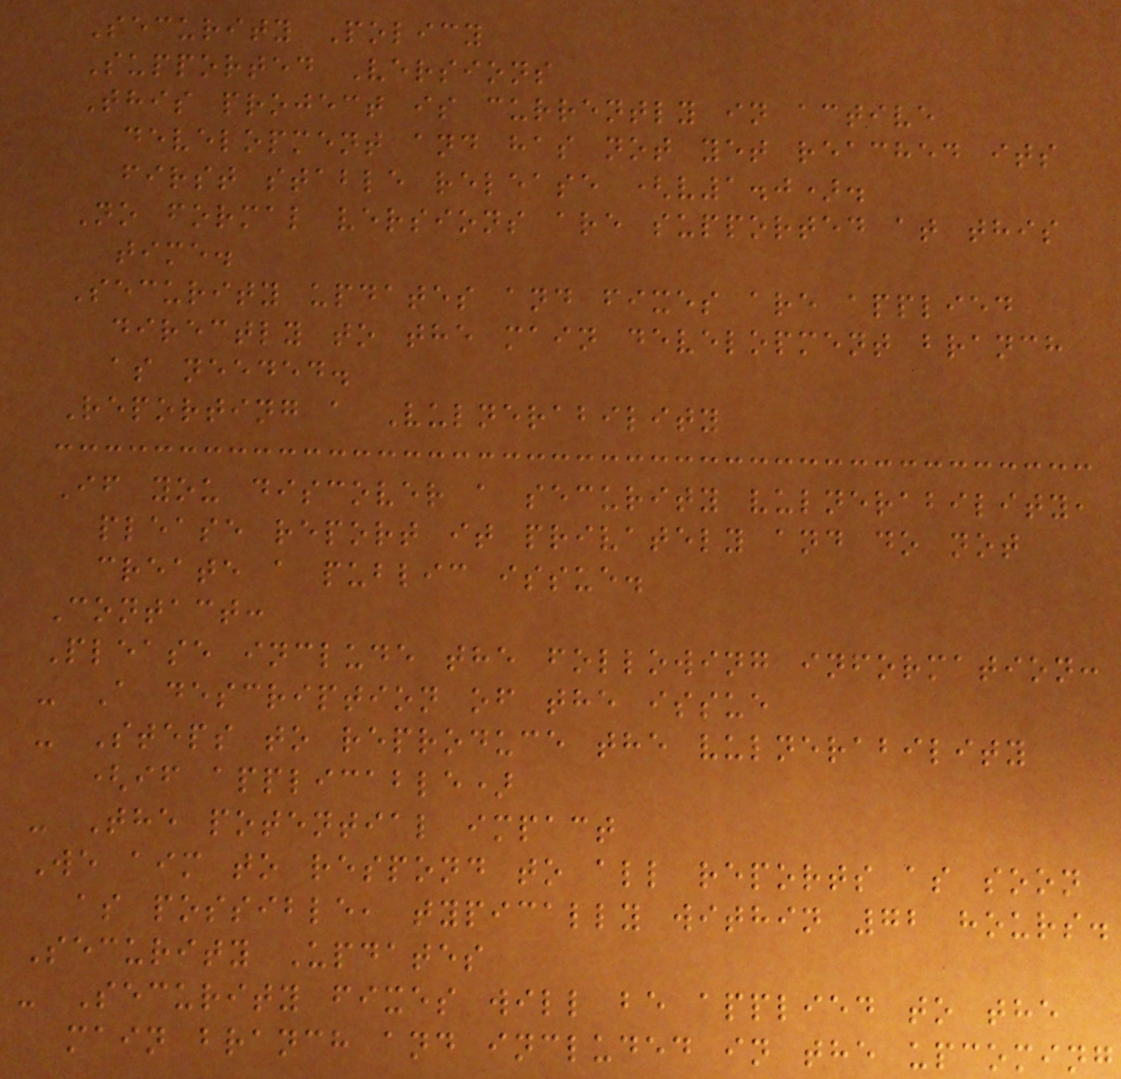Security Policy
Supported Versions
This project is currently in active
development and has not yet reached its
first stable release (v1.0).
No formal versions are supported at this
time.
Security updates and fixes are applied
directly to the main development branch
as needed.
Reporting a Vulnerability
If you discover a security vulnerability,
please report it privately and do not
create a public issue.
Contact:
Please include the following information:
- A description of the issue
- Steps to reproduce the vulnerability
(if applicable)
- The potential impact
We aim to respond to all reports as soon
as possible, typically within 72 hours.
Security Updates
- Security fixes will be applied to the
main branch and included in the upcoming
